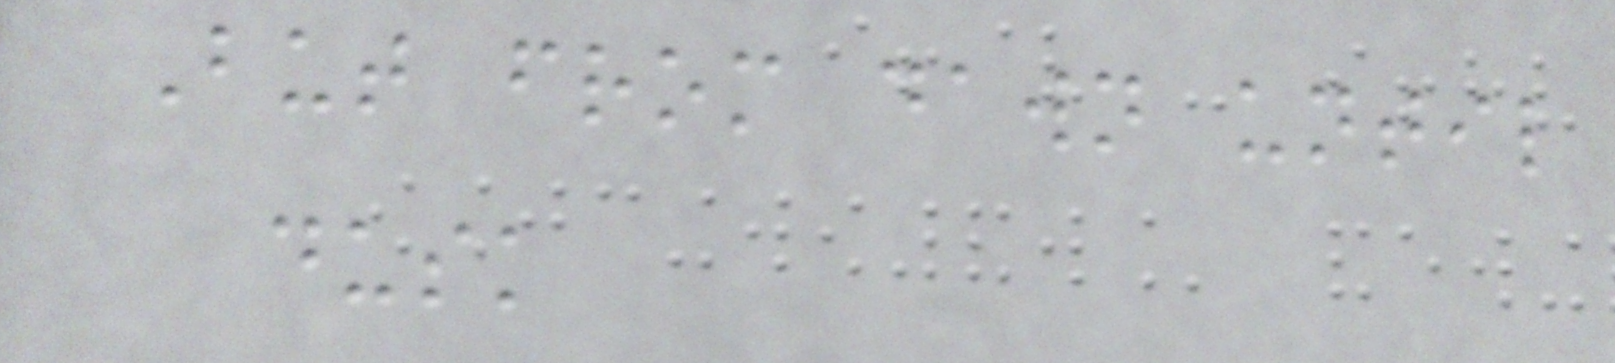But from dawn until
dusk
